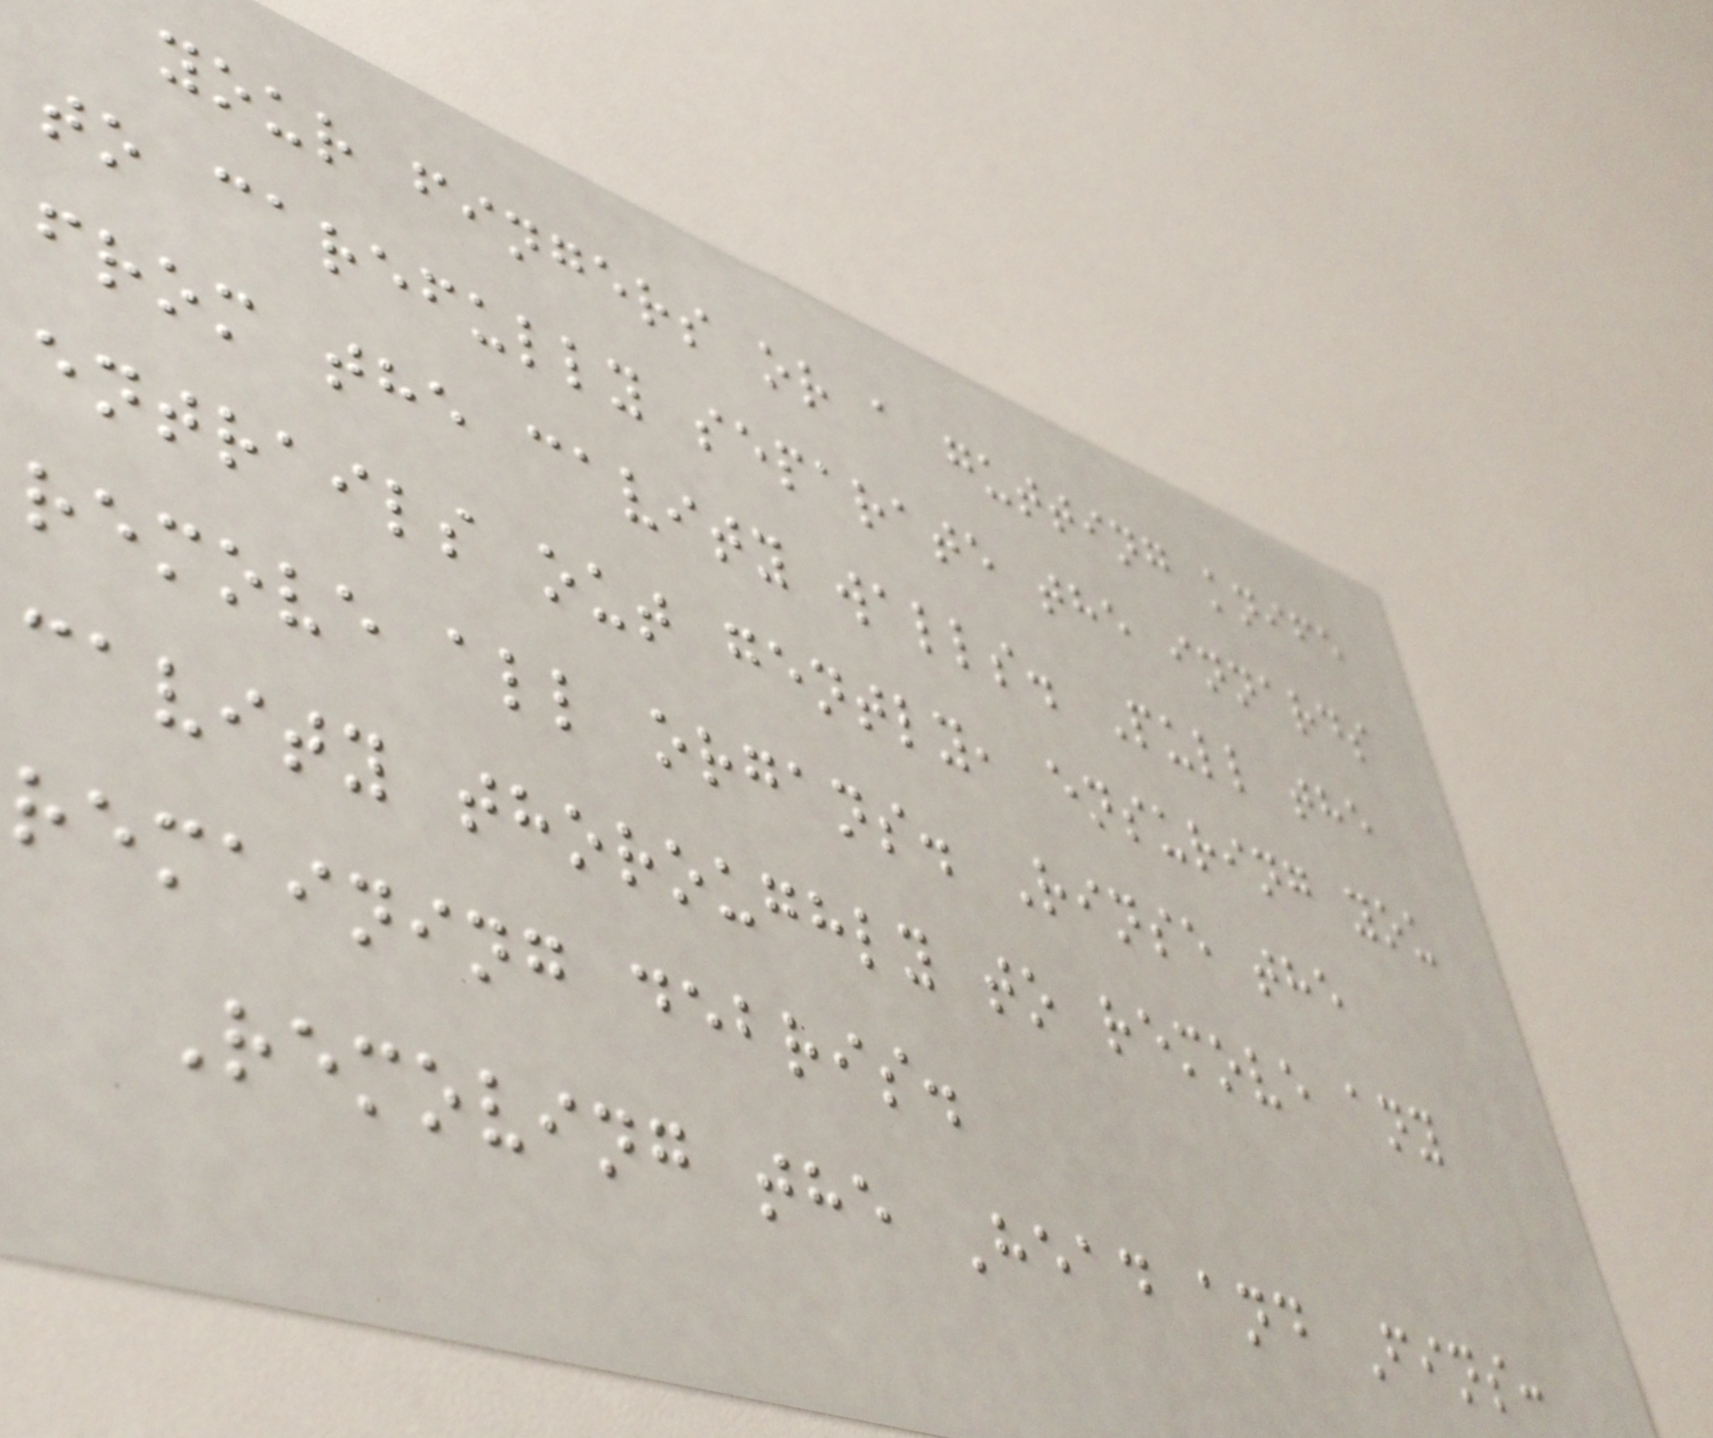your fingers or a gutting knife
to carefully separate the innards
from the cavity walls. Pull the
entrails out gently, ensuring you
remove all organs. Rinse the
cavity thoroughly to remove any
remaining debris.
Removing the Head and Fins:
